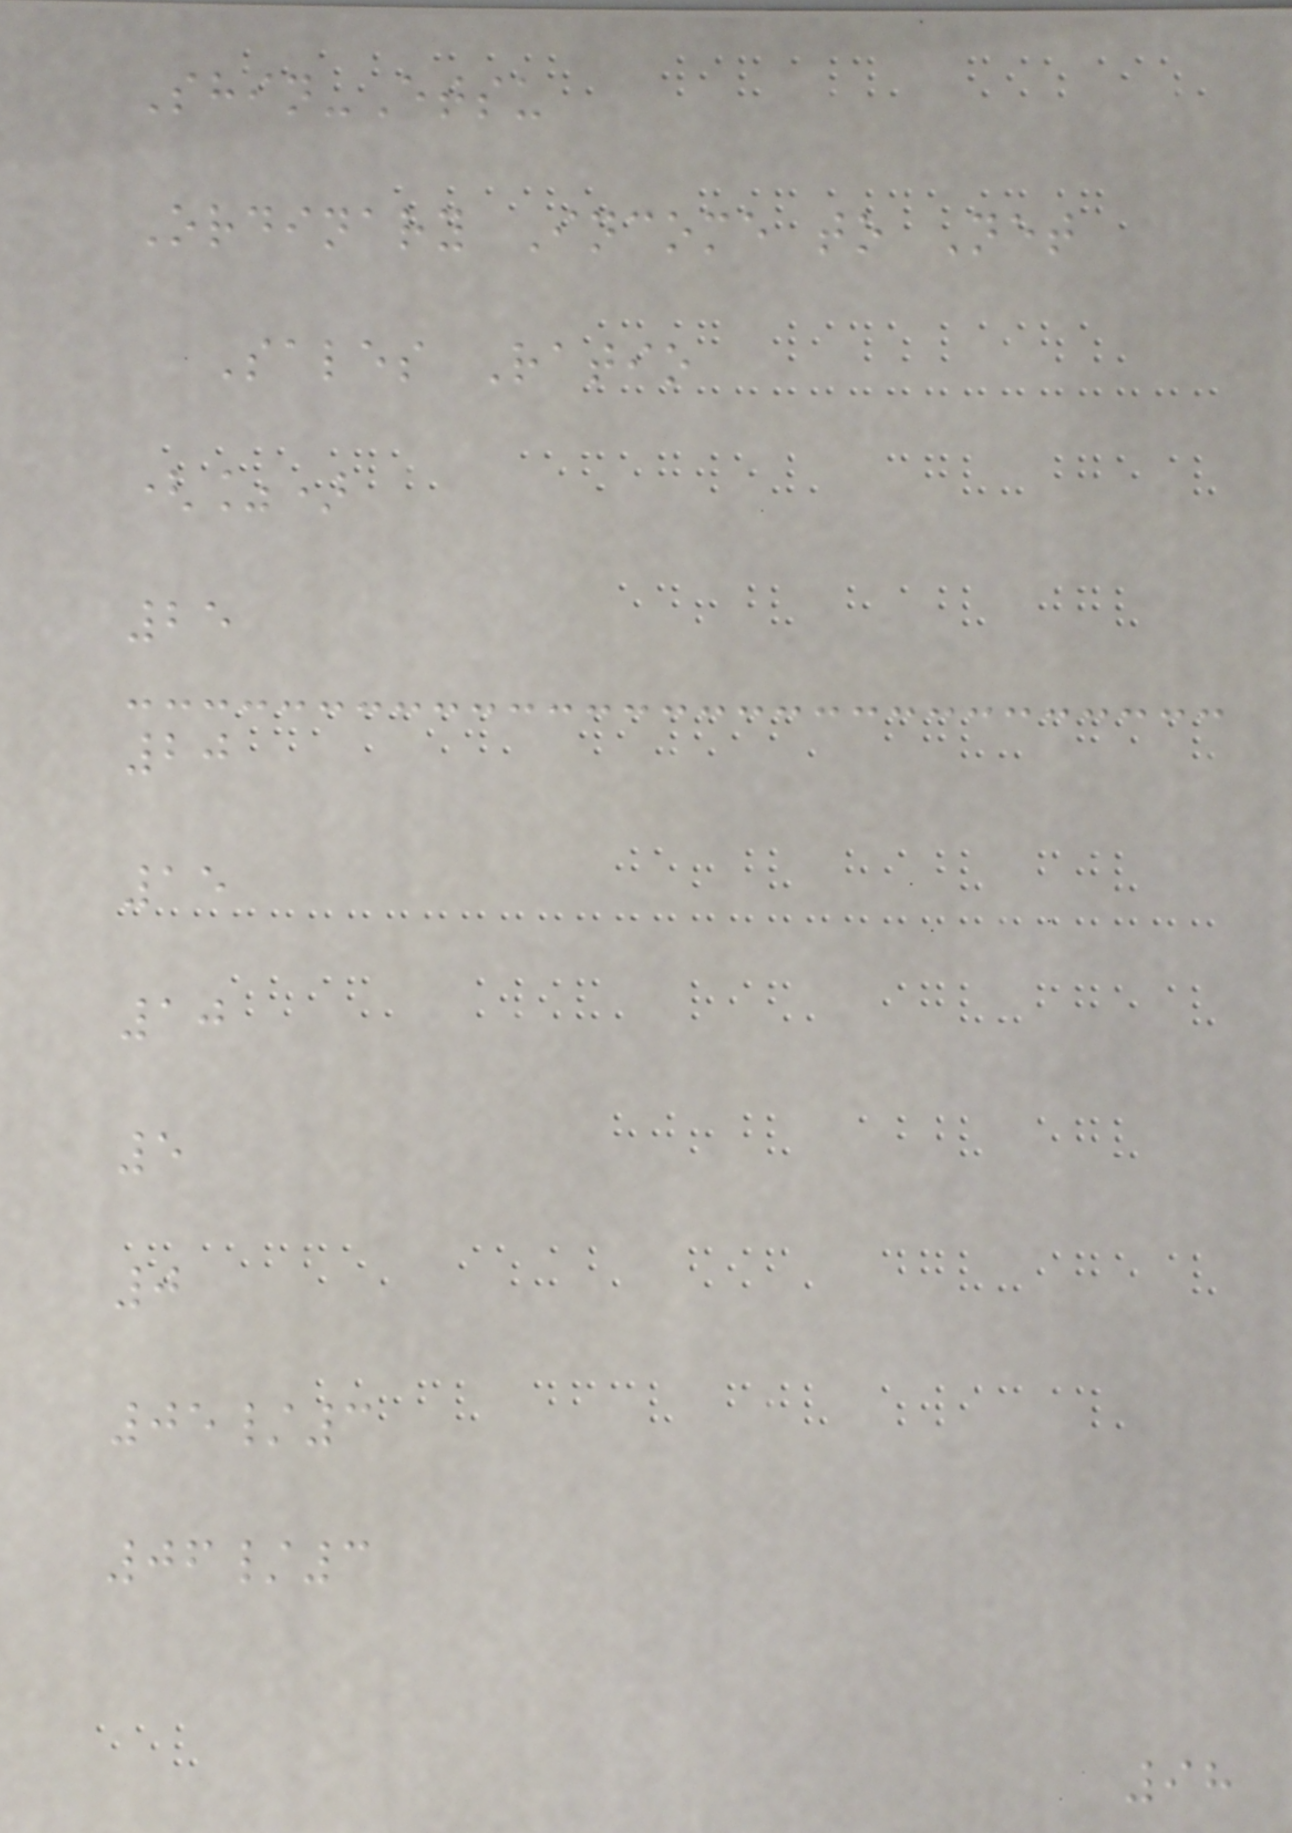Shin-Etsu
Ordinary Income to Net
Sales Ratio
(%)
25
20
15
10
5
0
05/3
06/3
98
